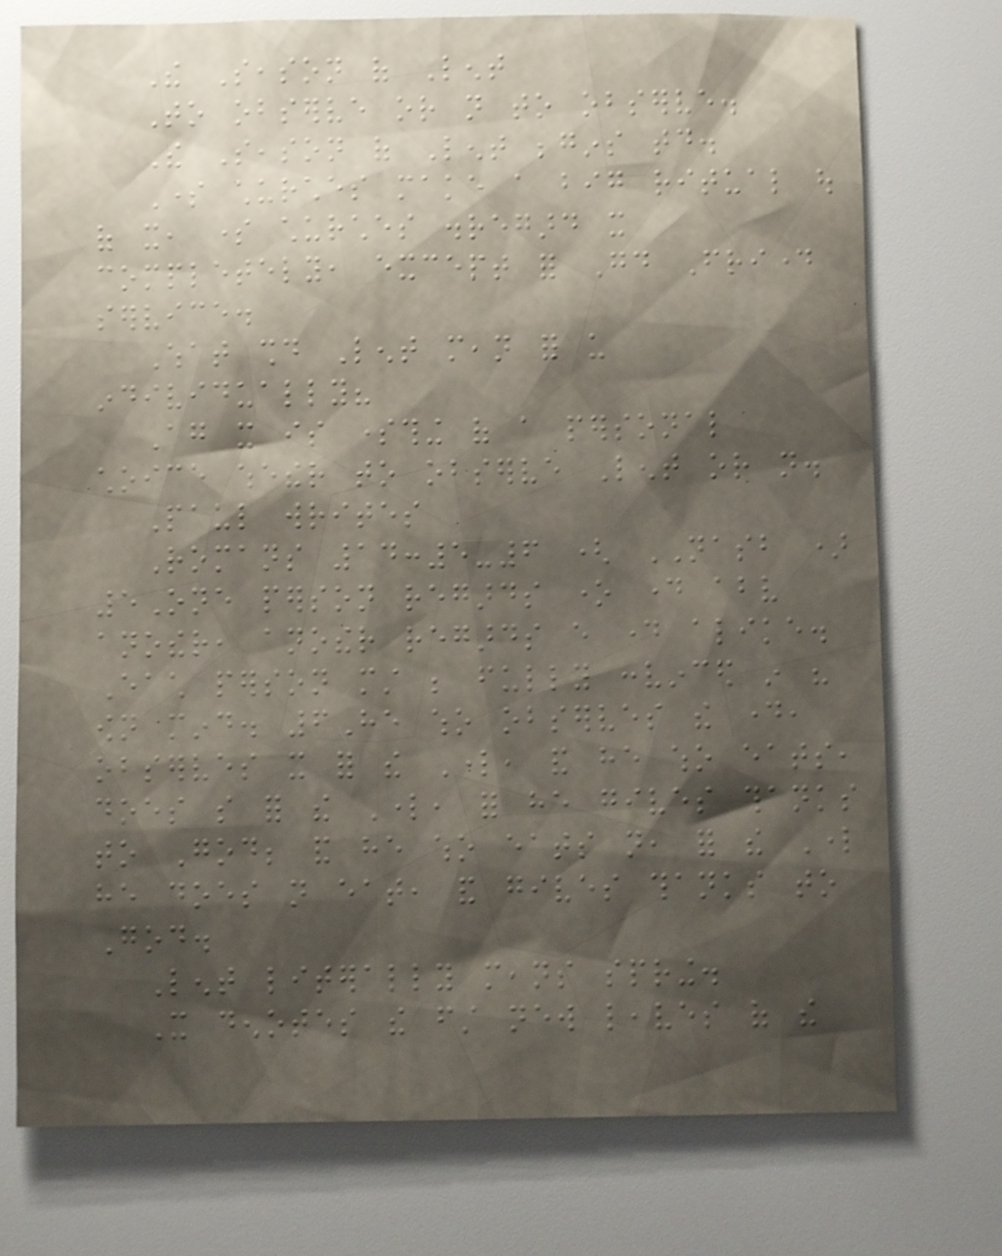The Season of Lent
To observe or not to observe.
The Season of Lent begins today.
Some churches make a big ritual out
of it, some churches disregard it
completely, except for Good Friday
service.
What should Lent mean for us
individually?
Again it is something of a personal
choice whether to observe Lent or not.
Paul writes
Romans 14:5-6 ( NASB )
5One person regards one day above
another, another regards every day alike.
Each person must be fully convinced in his
own mind. 6He who observes the day,
observes it for the Lord, and he who eats,
does so for the Lord, for he gives thanks
to God; and he who eats not, for the Lord
he does not eat, and gives thanks to
God.
Lent literally means spring.
It denotes the first new leaves of the
